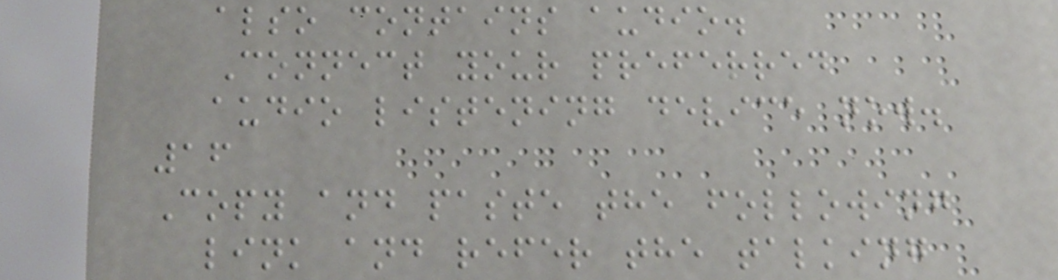also contains audio.
Connect your preferred
audio listening device now.
16
Copy and paste the following
link and refer the talking
